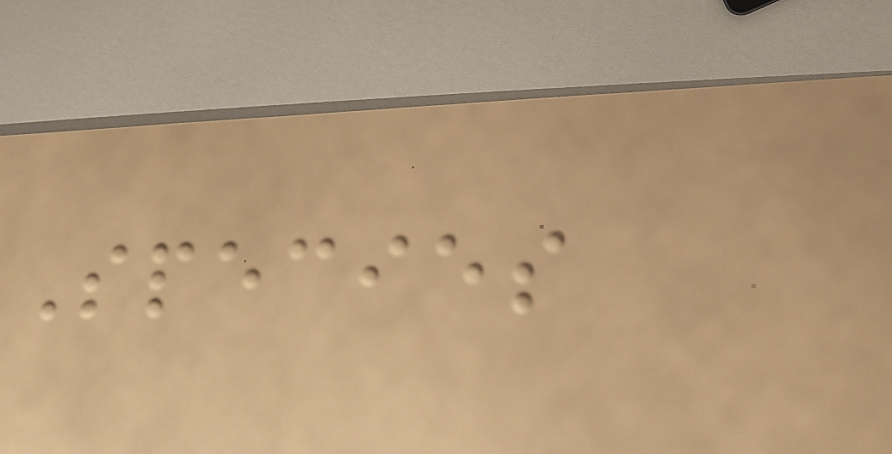Species
